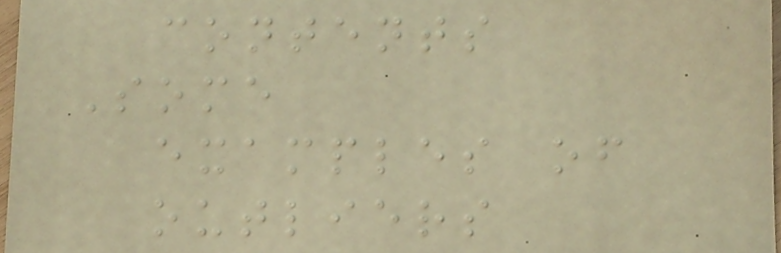contents
Some
examples of
outliers
